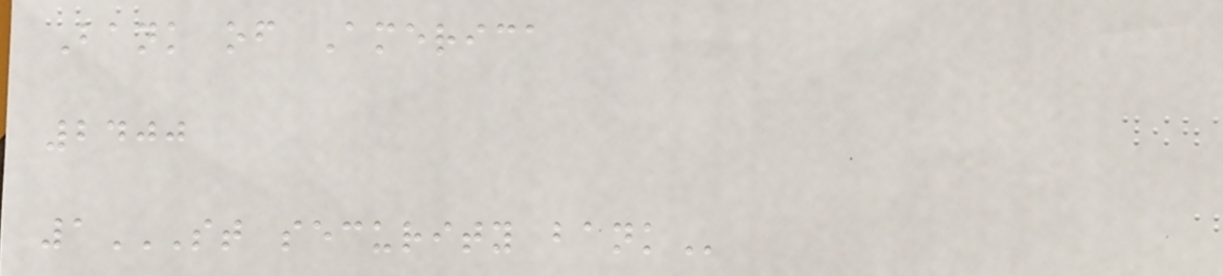Bank of America
2400
1ST SECURITY BANK
